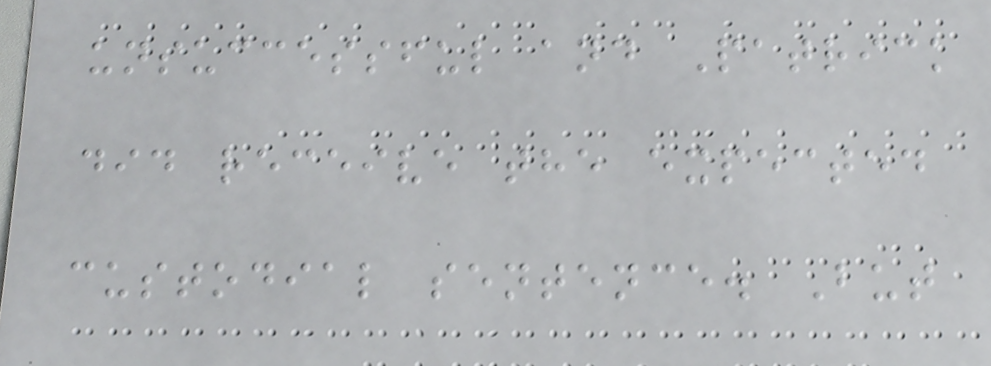unsuccessful and Patrick
did receive the expected
custodial sentence. But
